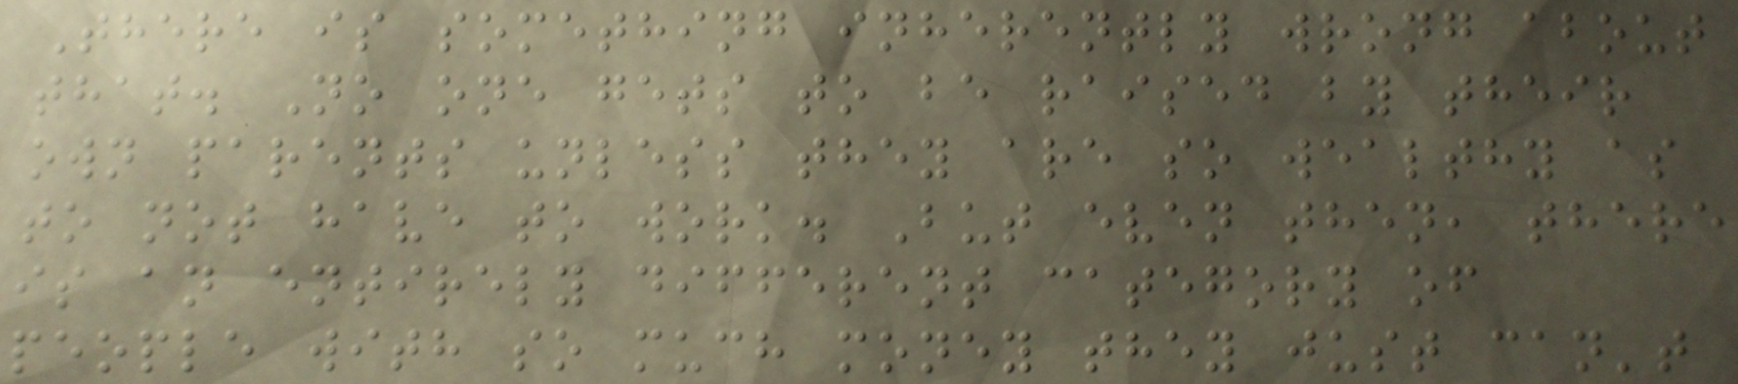There is something inherently wrong about
that. No one gets to be raised by their
own parents unless they are so wealthy as
to not have to work. But even then, there
is an entirely different category of
people with so much money they just can't
